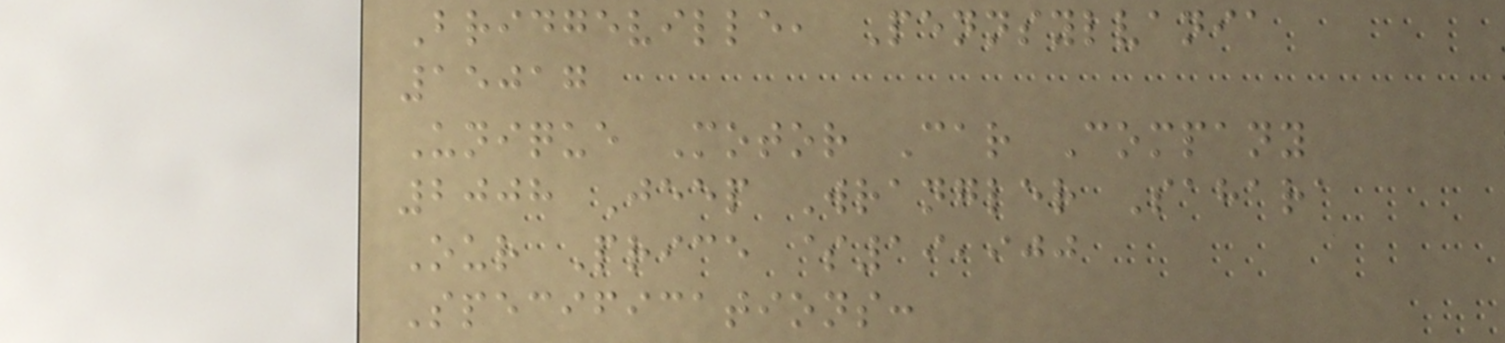Bridgeville, Pennsylvania
15017
Unique Motor Car Company
2008 Jeep Wrangler Sahara
Our Price $19,900
Specifications:
